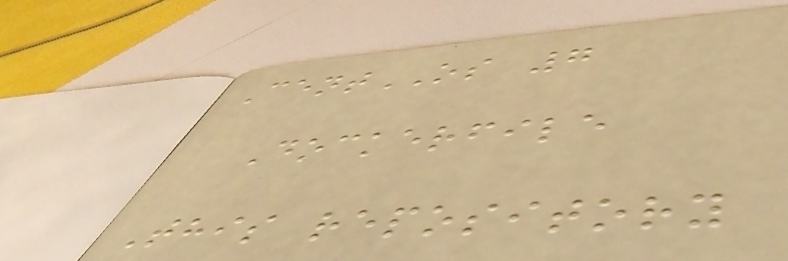CentOS 7
Dockerfile
This repository
